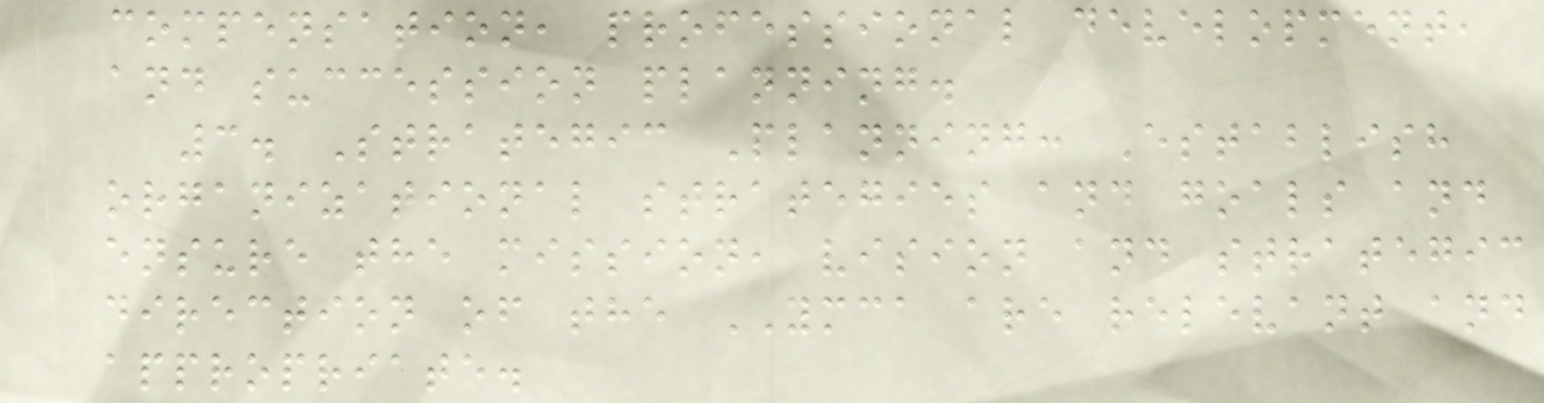compensation, professional development,
and succession planning.
3. Strategic Planning: Establish
organizational strategies and goals and
ensure the mission, vision and strategic
direction of the YMCA are relevant and
appropriate.
